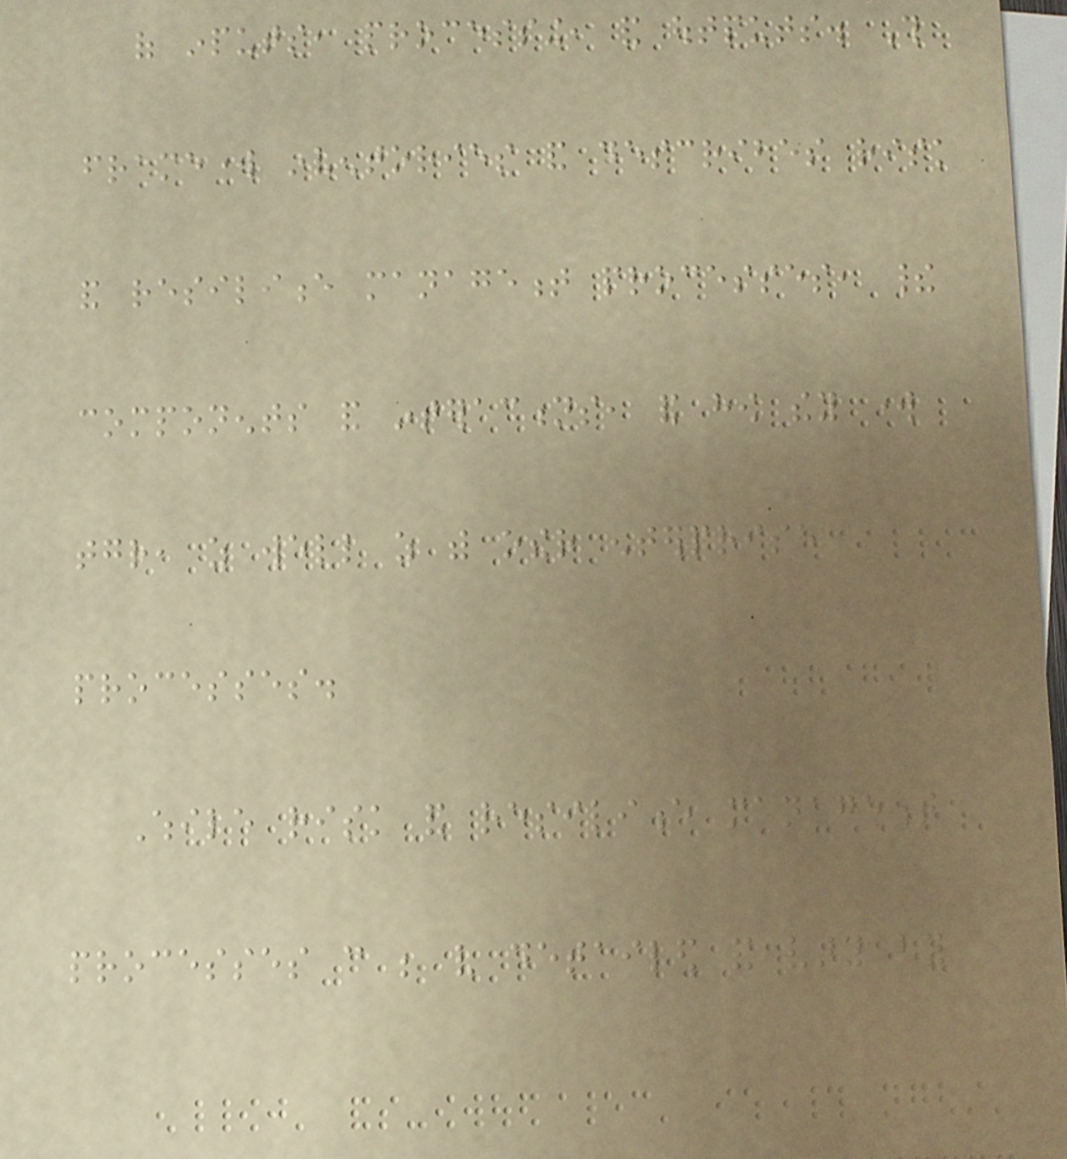of inputs, processing, and outputs. This
framework inventories and describes risk
and resilience management processes, their
components and interactions, and how they work
together, as well as with other enterprise
processes.
While risk and resilience management
processes can be very detailed and vary by
